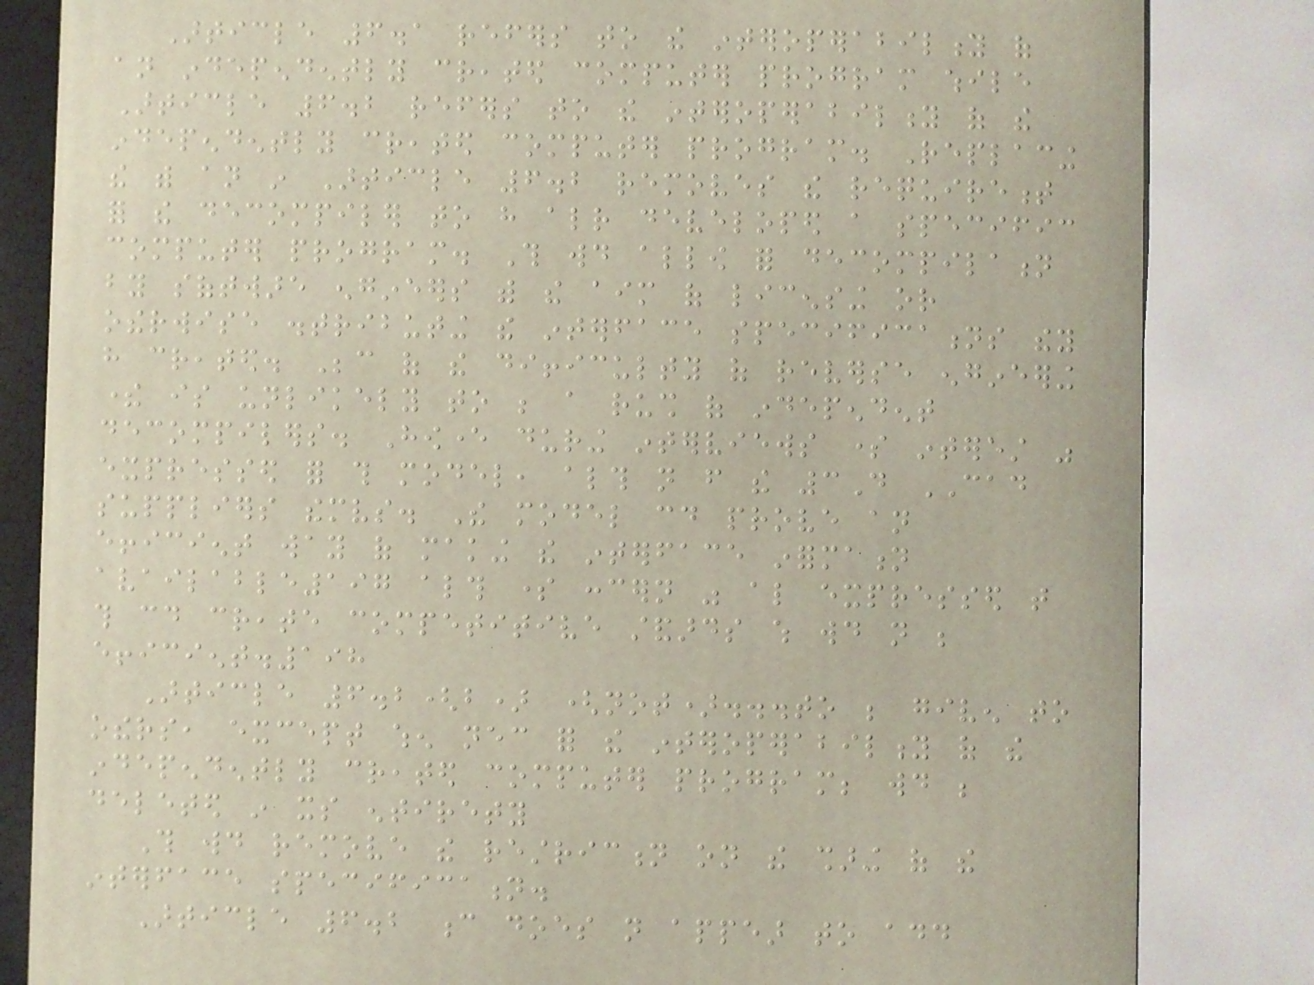Article 6.1 refers to the interoperability of
an independently created computer program while
Article 6.2 refers to the interoperability of the
independently created computer program. Replacing
the with an in Article 6.2 removes the requirement
for the decompiler to have already developed a specific
computer program. This would allow for decompilation
by software engineers with the aim of licensing or
otherwise distributing the interface specifications they
have created. Because of the difficulty of reverse engineering
there is unlikely to be a rush of independent
decompilers. However during interviews some interest was
expressed for this model, although not from the 3D CAD
suppliers themselves. The model could prove an
efficient way of making the interface information
available197 although some concern was also expressed that
this could create competitive standards which would not be
efficient.198
Article 6.2(b) (not)...to be given to
others, except when necessary for the interoperability of the
independently created computer program; would be
deleted in its entirety
This would remove the restriction on the sharing of the
interface specification.
Article 6.2 c does not appear to add
